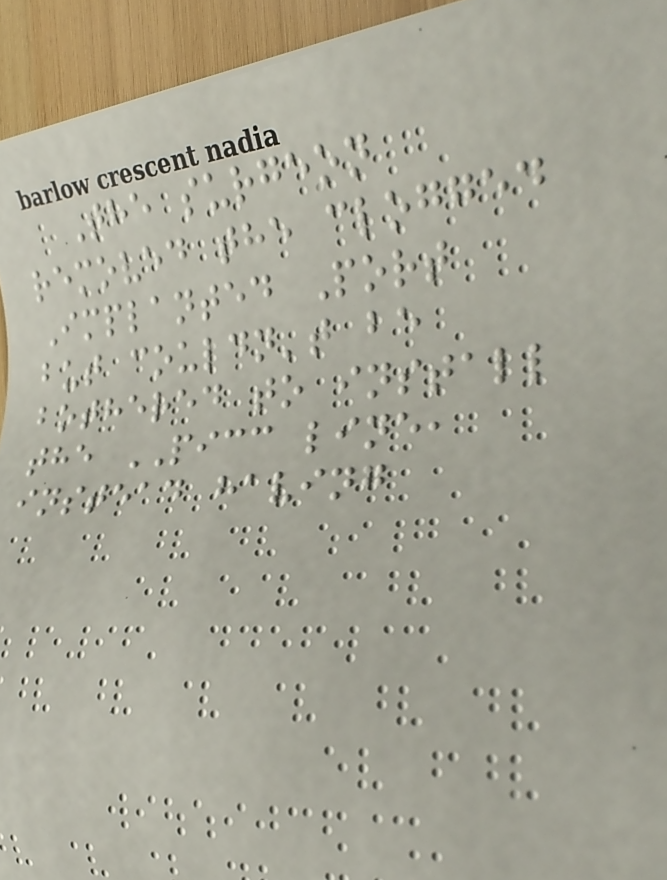The surgeon
removed the clogged
Implanted Port
but couldn't be
bothered to install
the PICC line,
instead having
